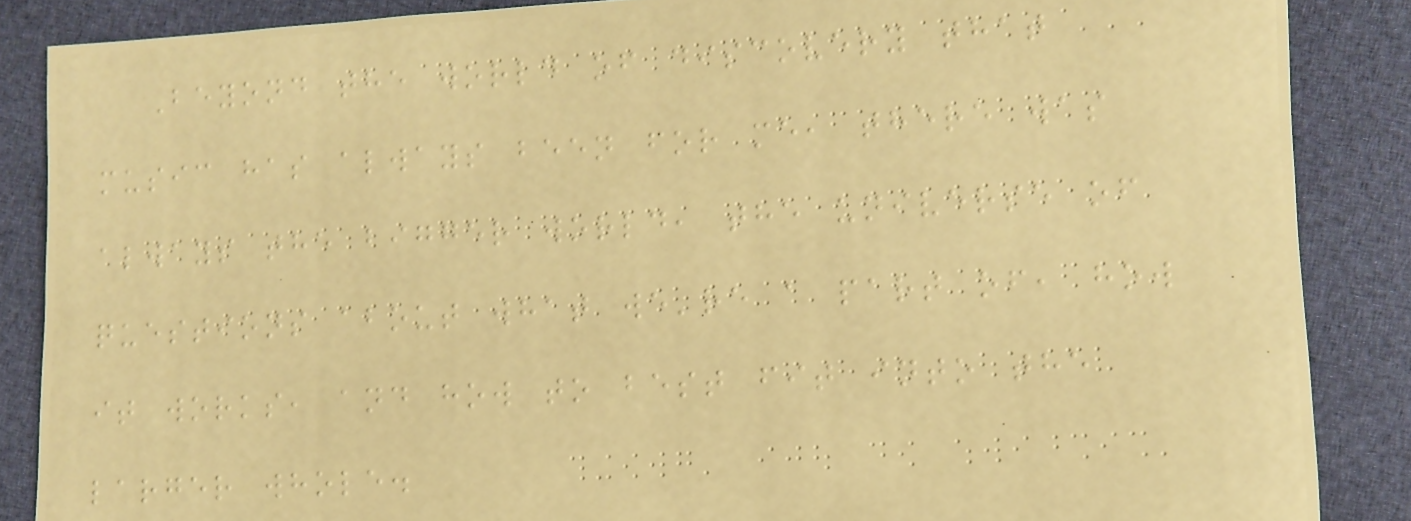Beyond the world of discovery that
music has always been for me, there was
always the bigger world, the universe of
questions about what we're a part of, how
it works, and how to best fit into the
larger whole.
